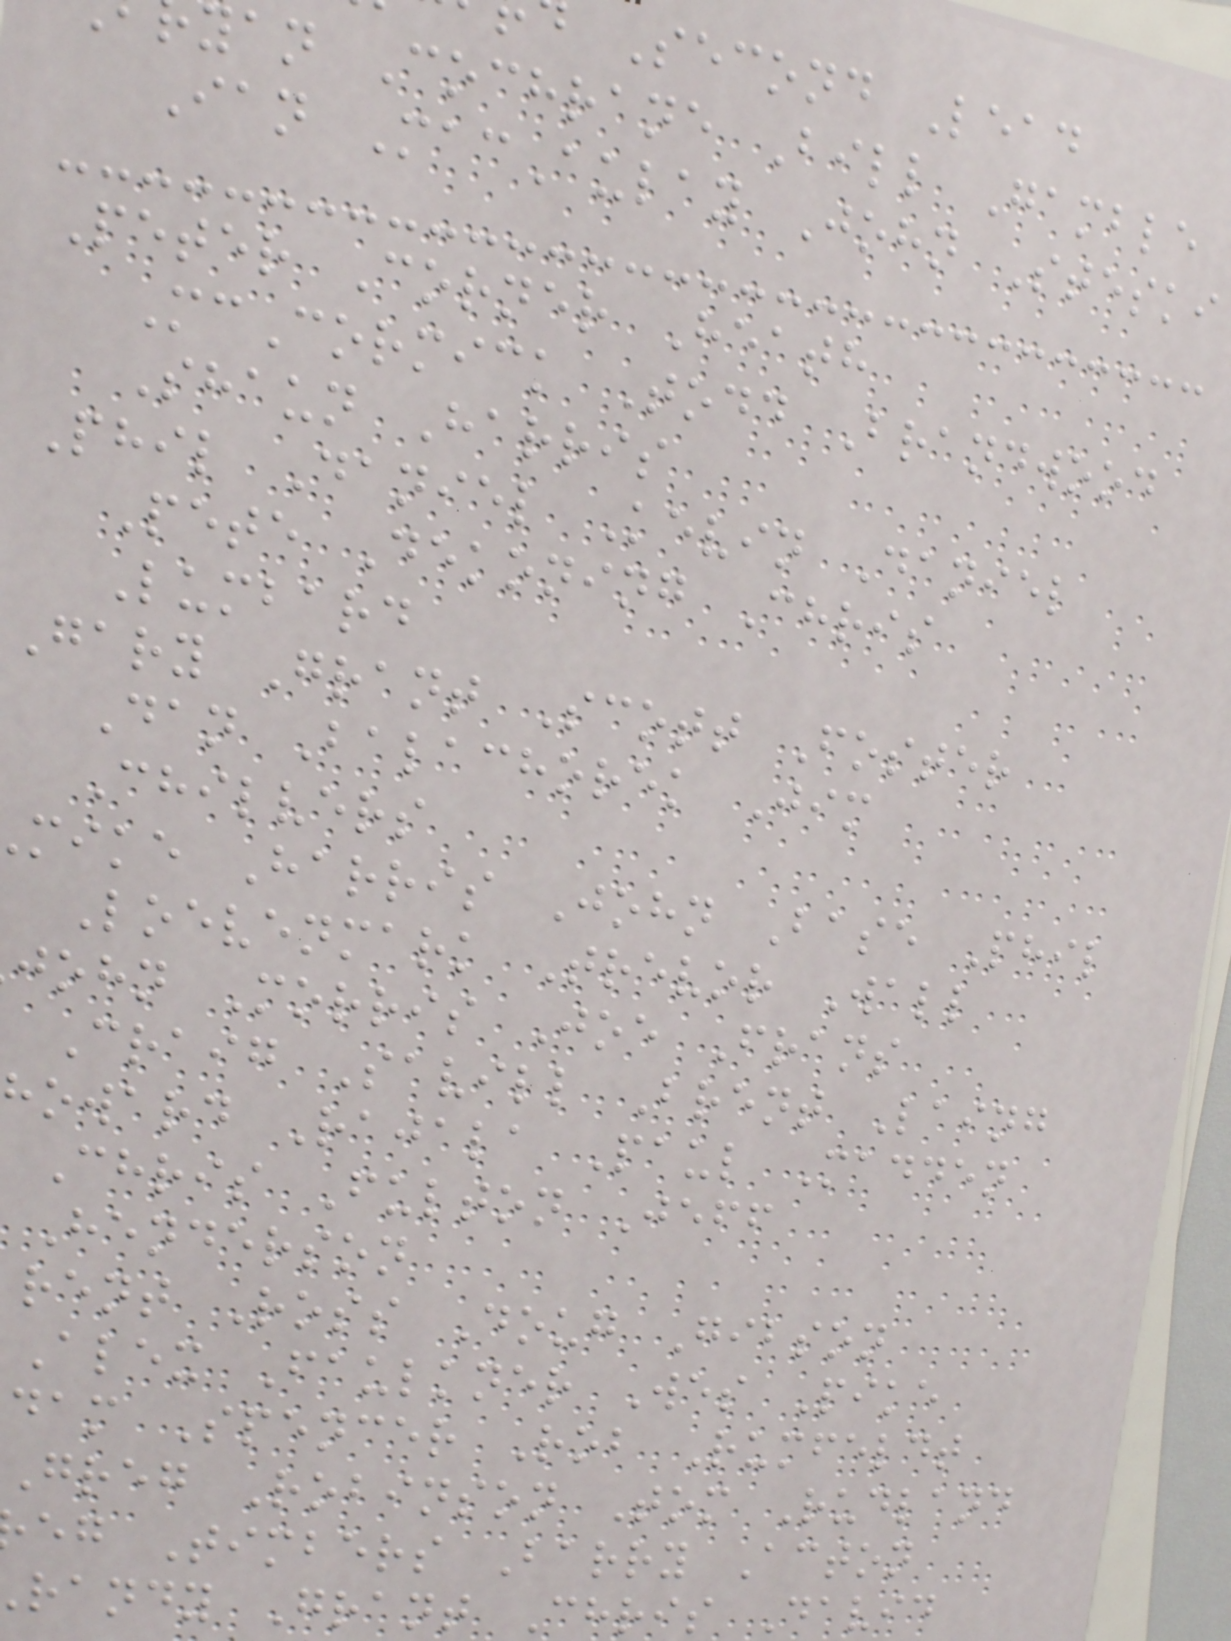Second Lead
yan Cochrane Bill Gamble
Ian MacAulay John Steski
Peter Corner Heath
McCormick Todd Brandwood
Shaun Harris
Phil Daniel Kevin Daniel
Pete Dekoning Chris
Lumbard
Gary Grant Scott Foster
Dan Balachorek Jim
Chilvers
mike Harris John Base Phil
Loevenmark Trevor Wall
john Morris Joe Frans
Craig Savill Brent Laing
howard Rajala Paul Madden
Chris Fulton Jeff
Henderson
rent Ross Doug Gibson
Alex Faulkner Wes Pike
dam Spencer Rob Rumfeldt
Greg Robinson Tom Rudland
eg Timbers Barry Acton
randy Grant Chris David
